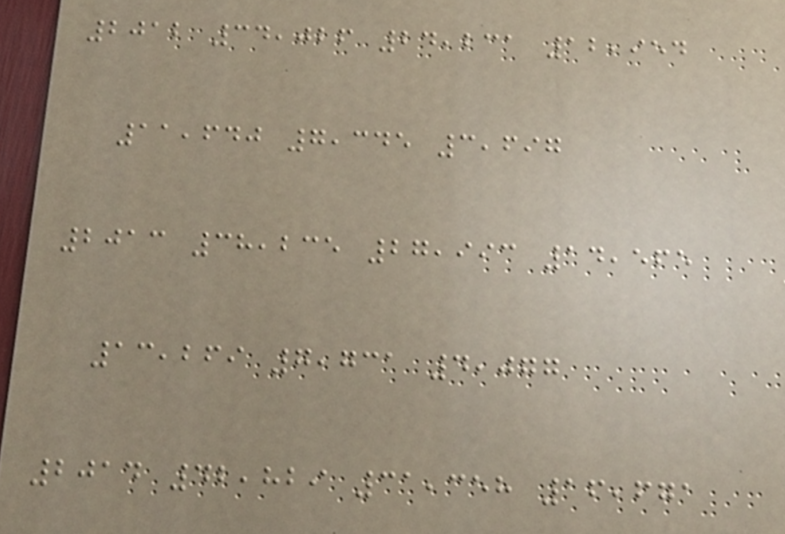2012 34,026 24,231 12,954
11,640 7,345 3,697
2013 38,235 27,993 14,565
13,269 7,731 4,077
2014 42,829 31,358 16,671
